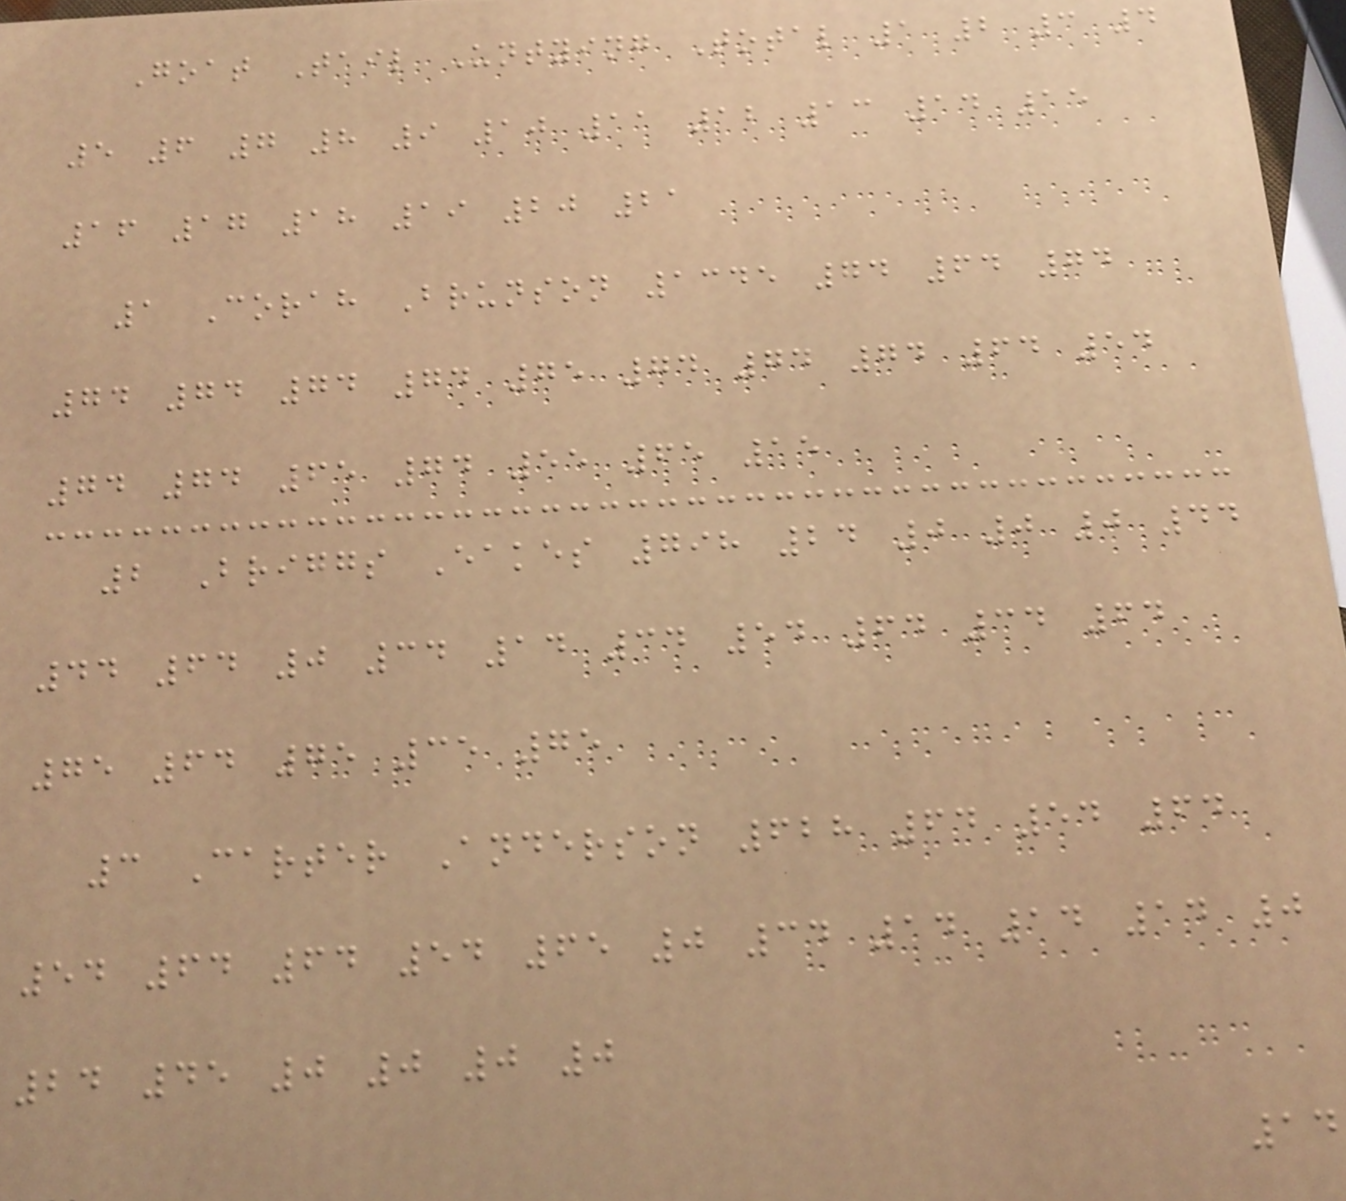Goat Tail Untying Total 1 2 3 4
5 6 7 8 9 10 11 12 13 14 15
16 17 18 19 20 21
1 Corah Brunson 1345 74 64 74
74 74 74 74 75 74 74 74 64 54
74 74 65 74 55 65 15
2 Briggs Eakes 798 24 0 0 0 44
44 64 0 34 14 34 54 64 34 64
75 64 75 35 75
3 Carter Anderson 628 64 54 64
54 64 64 54 65 0 34 14 14 14 0
24 45 0 0 0 0
14
